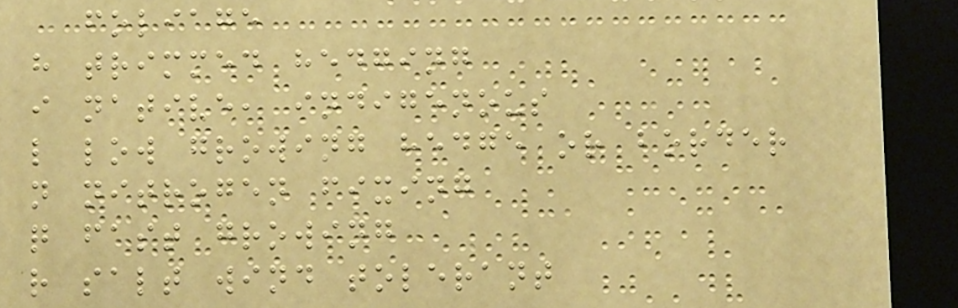foliage
h trimmed hedging
i native, indigenous
l low growing hedge or border
n nitrogen fixing
q fast growing
r salt wind tolerant
